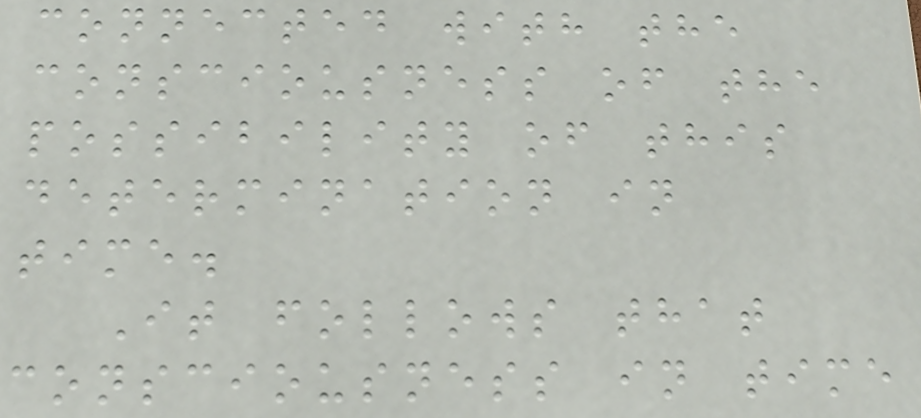connected with the
consciousness of the
possibility of this
determination in
time.
It follows that
consciousness in time
